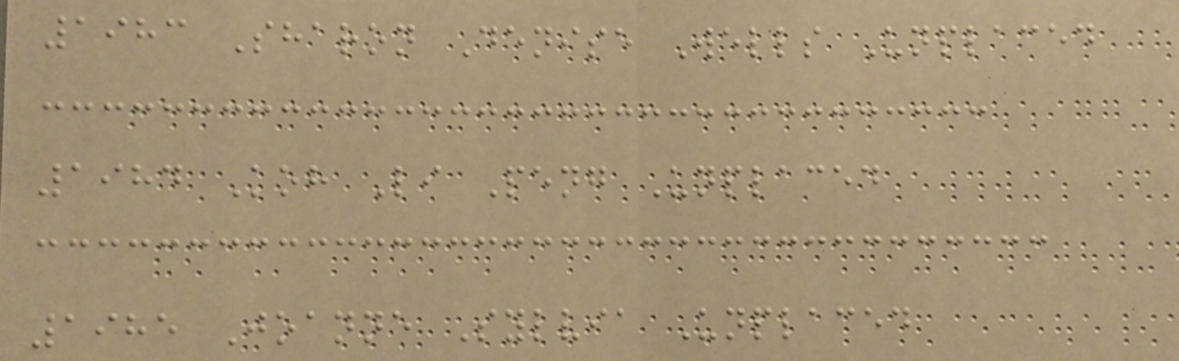1983 Sharon Denise Wells Unplaced
1984 Koh Li Peng Unplaced
1985 Joanne Sylvia Unplaced
